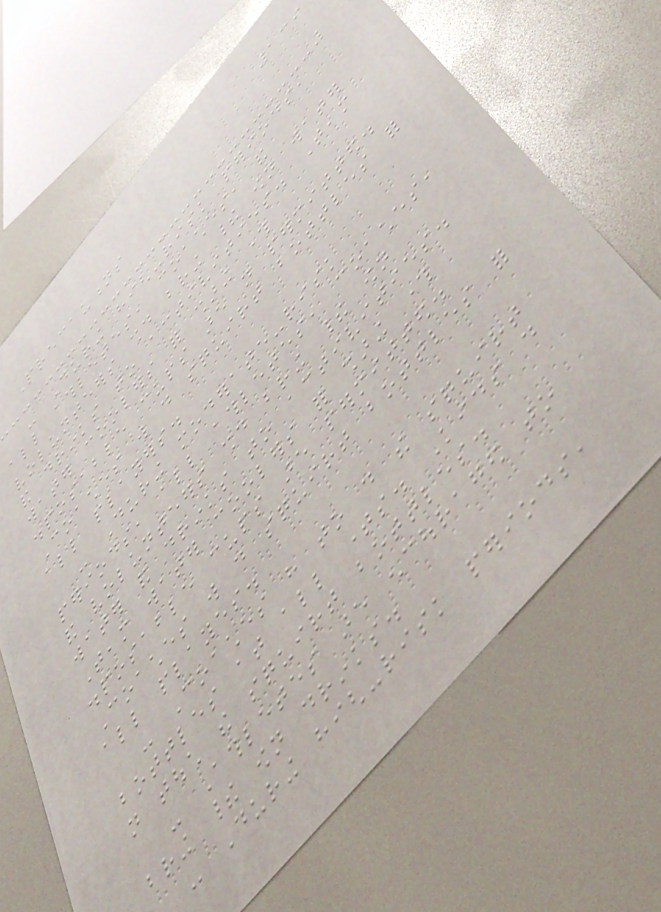139
Precautions
- During high-risk periods,
all athletes, coaches, and
volunteers should bring their own water
and drinks to activities. Team
water coolers for sharing through
disposable cups are not permitted.
Coaches will do squirt bottles for
all players.
- During moderate-risk
periods, all athletes, coaches,
and volunteers should bring their own
water and drinks to activities.
Team water coolers for sharing through
disposable cups are permitted.
Coaches will do squirt bottles for
all playes.
- Coaches have to do the squirt
bottles at all times. Kids do
not touch the squirt bottles.
- Athletes are encouraged to
bring their own drinks.
- During high-risk periods,
